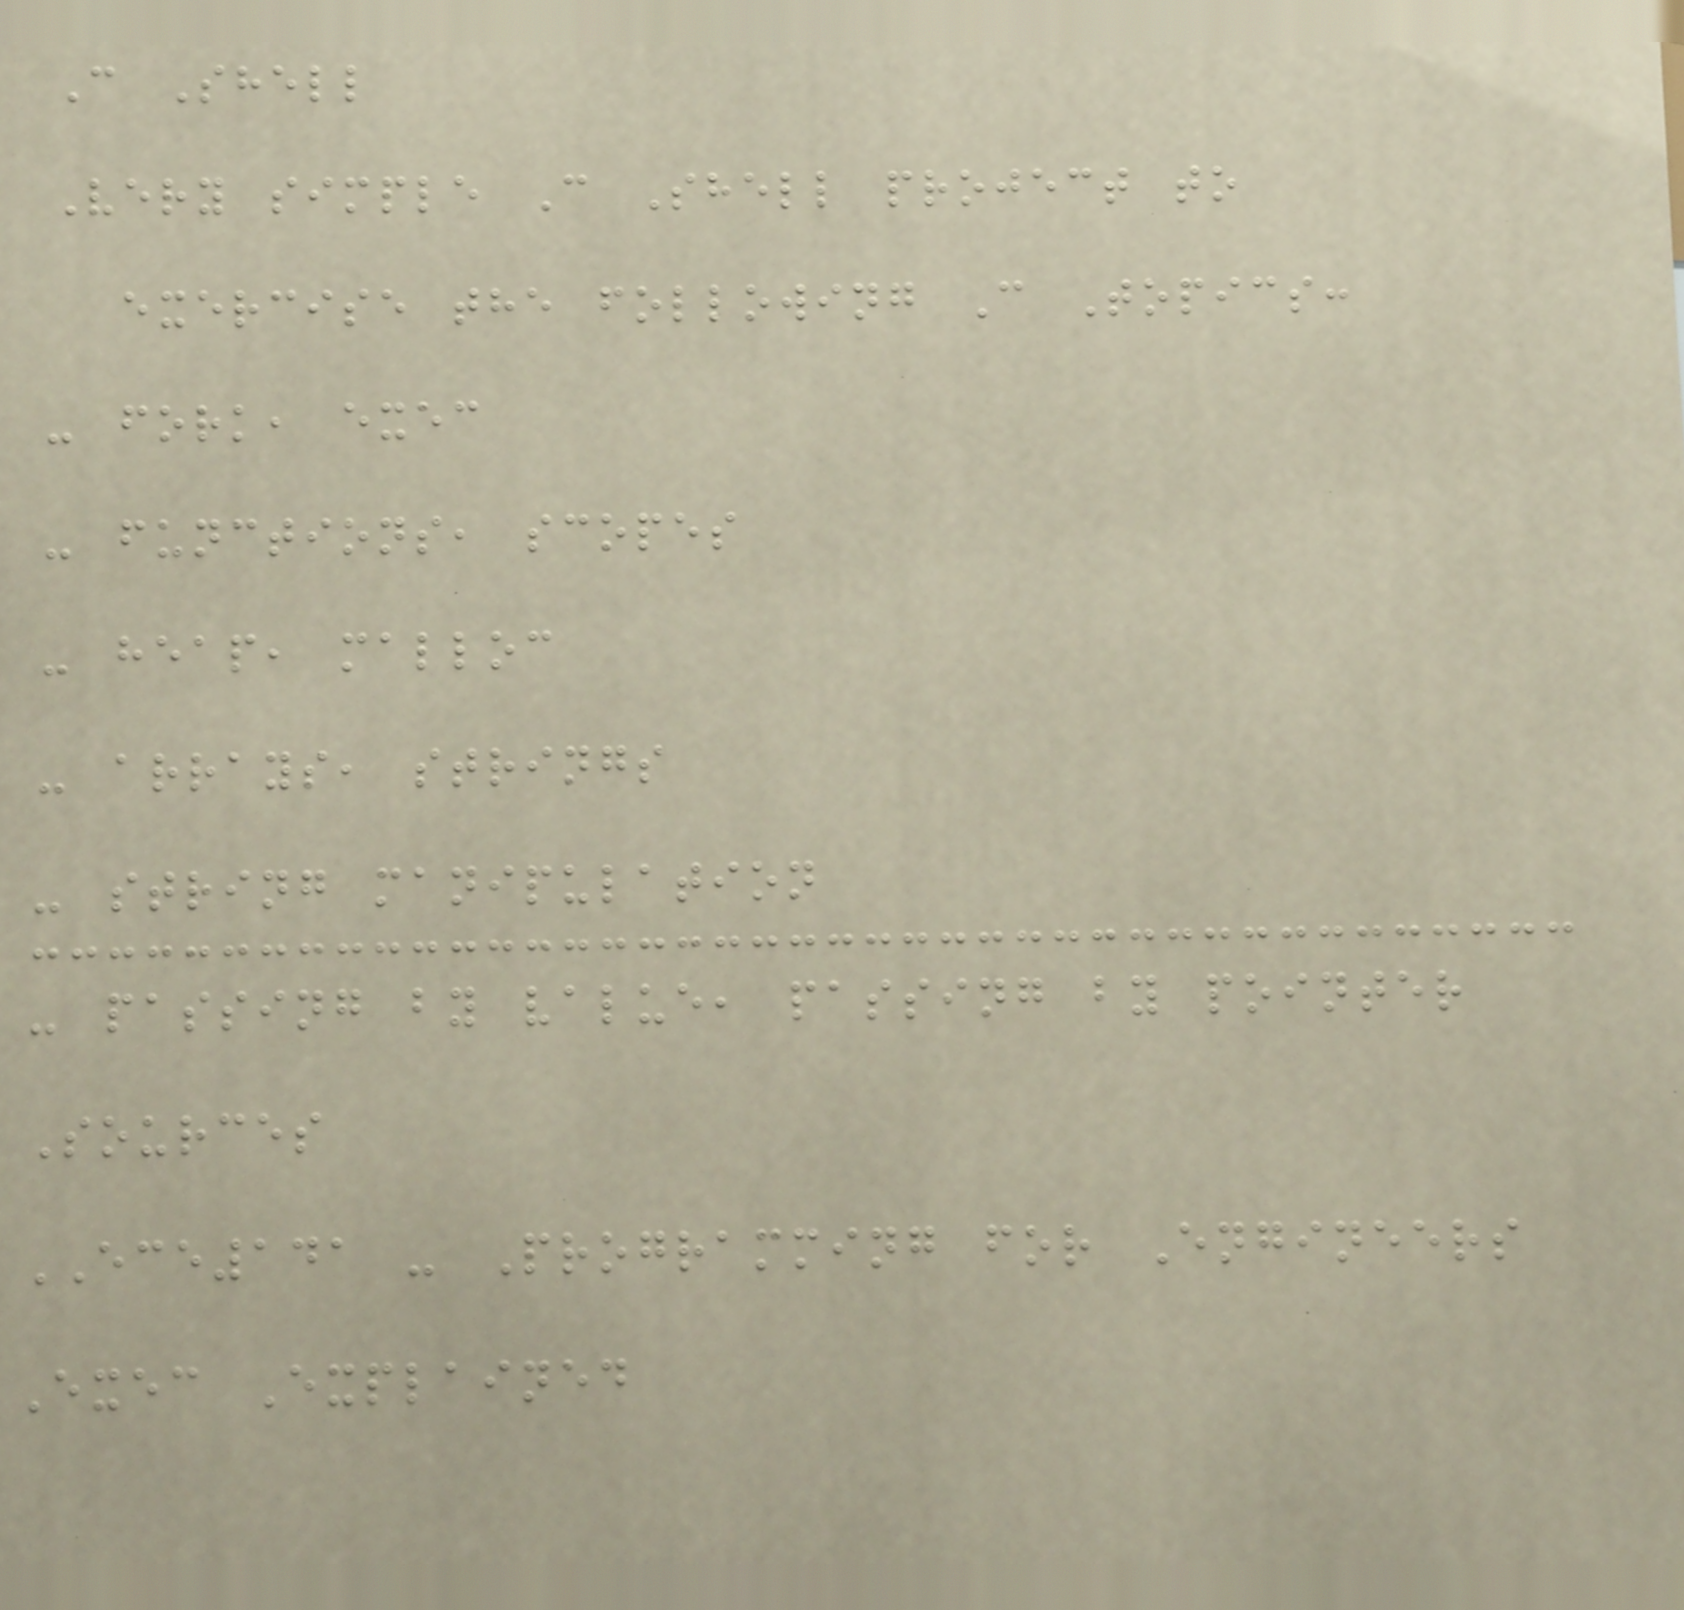C Shell
Very simple C Shell project to
exercise the following C Topics:
- fork, exec
- functions, scopes
- heap, malloc
- arrays, strings
- string manipulation
- passing by value, passing by pointer
Sources
ECE141 - Programming for Engineers
Exec Explained
